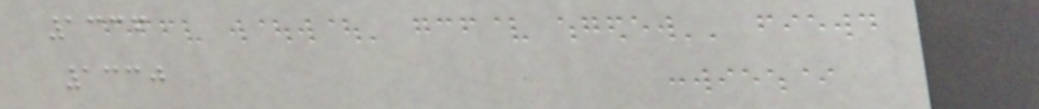1336
1330
